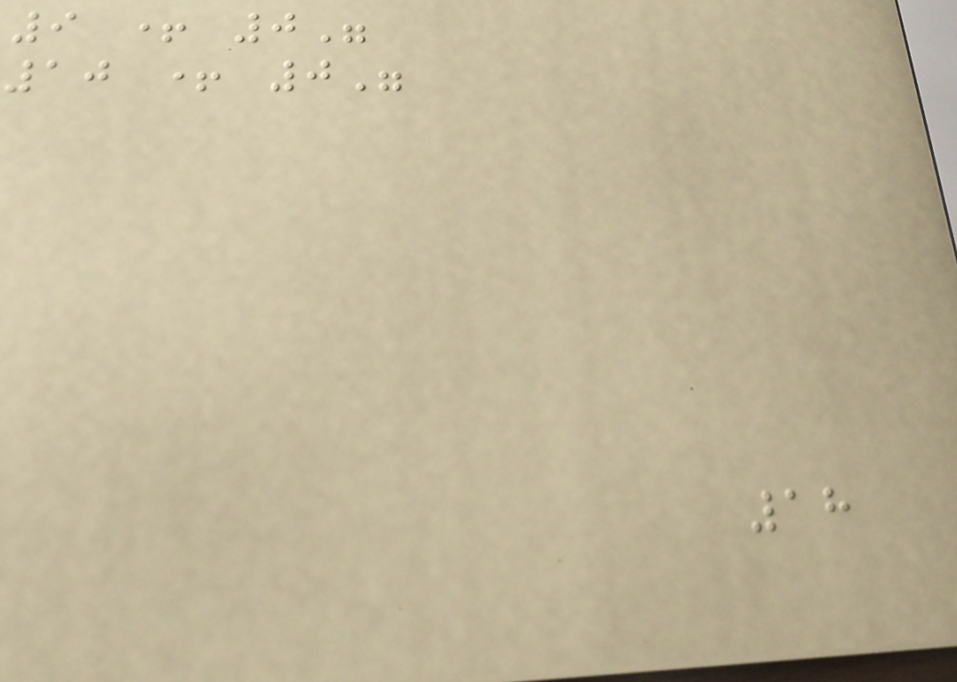9 + 0"
10 + 0"
18
